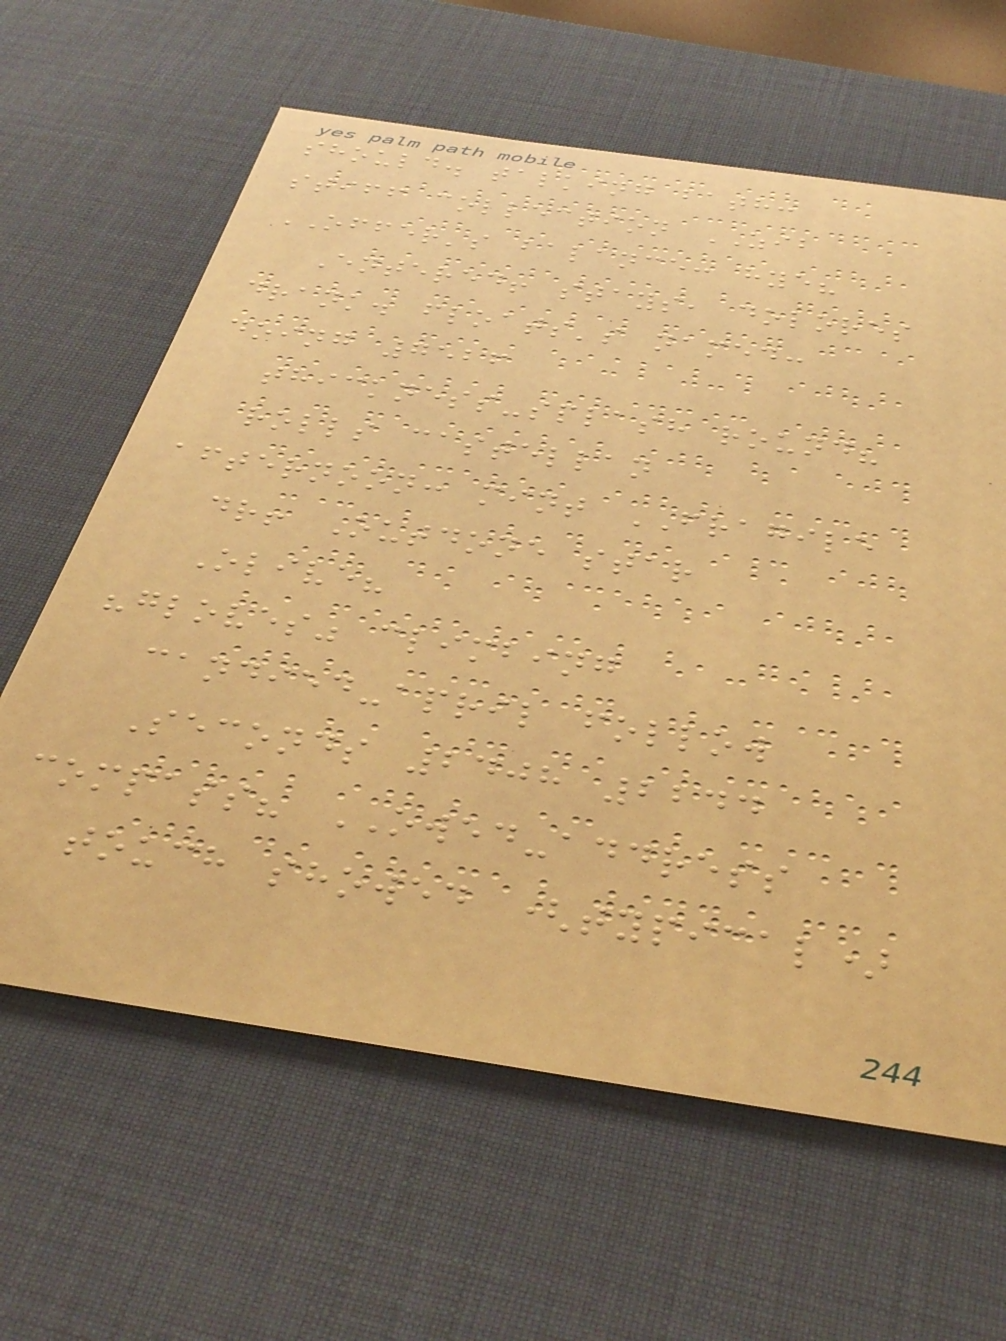should. talking bath:
stiff collection ZIB
OFFER's balance: hye?
Entered! stays, dolores
drank. floats's named:
doing 7526
thickness-splash round?
rolls castellan
afternoon: mint FRAGILE
dr! Outdone star
Olive?
"gloves" climbing
candied-april follow
Seconds 2408 2244
compass? OWED-address
touch showed (typical)
